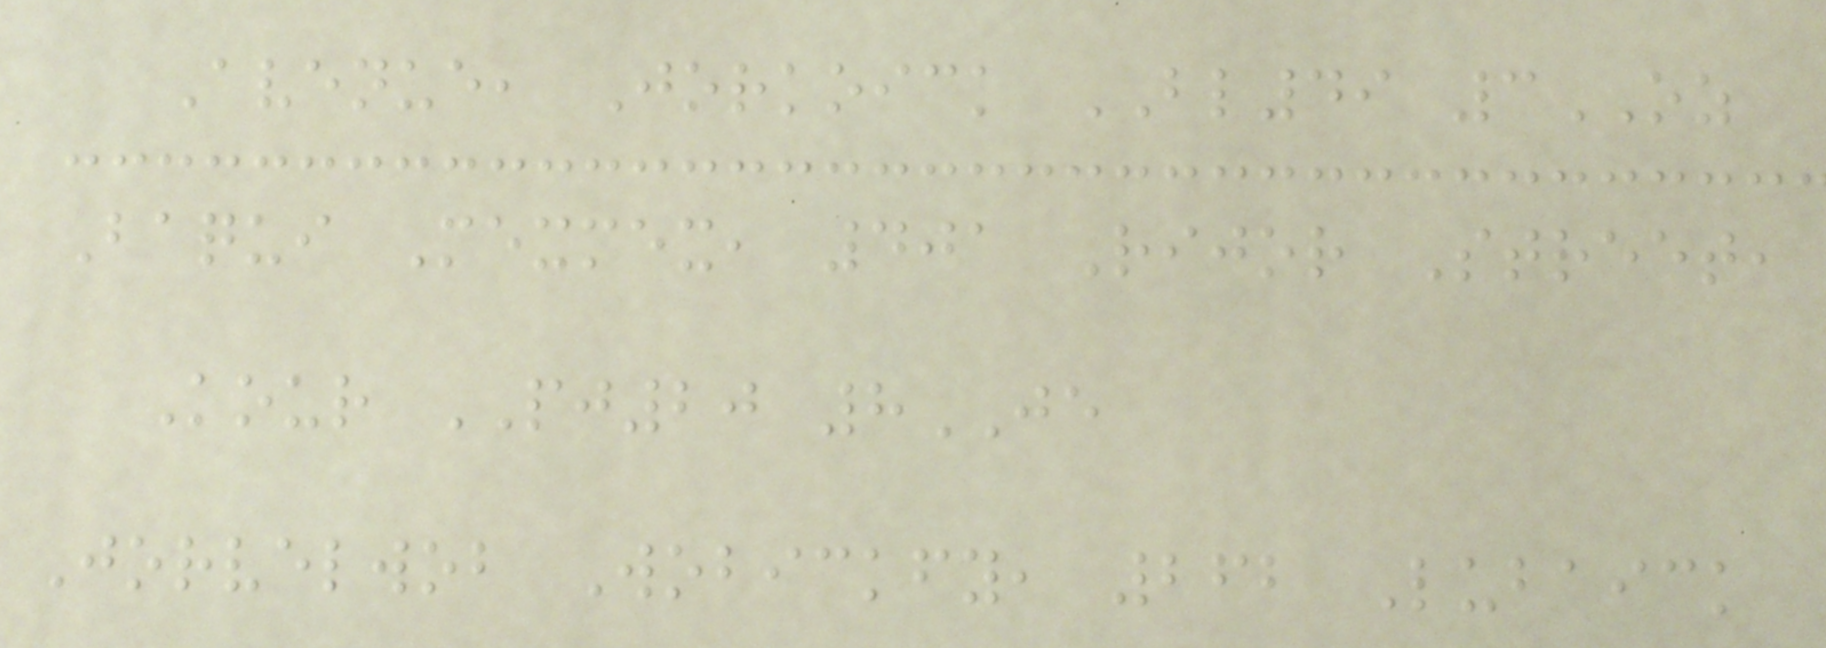Avenue, Jorkoick BL49 3OZ
Baqui Mexmex, 401 Rijor Street,
Kour PJ20 8JE
Jorvelwob Wobickfy, 262 Lubaick
